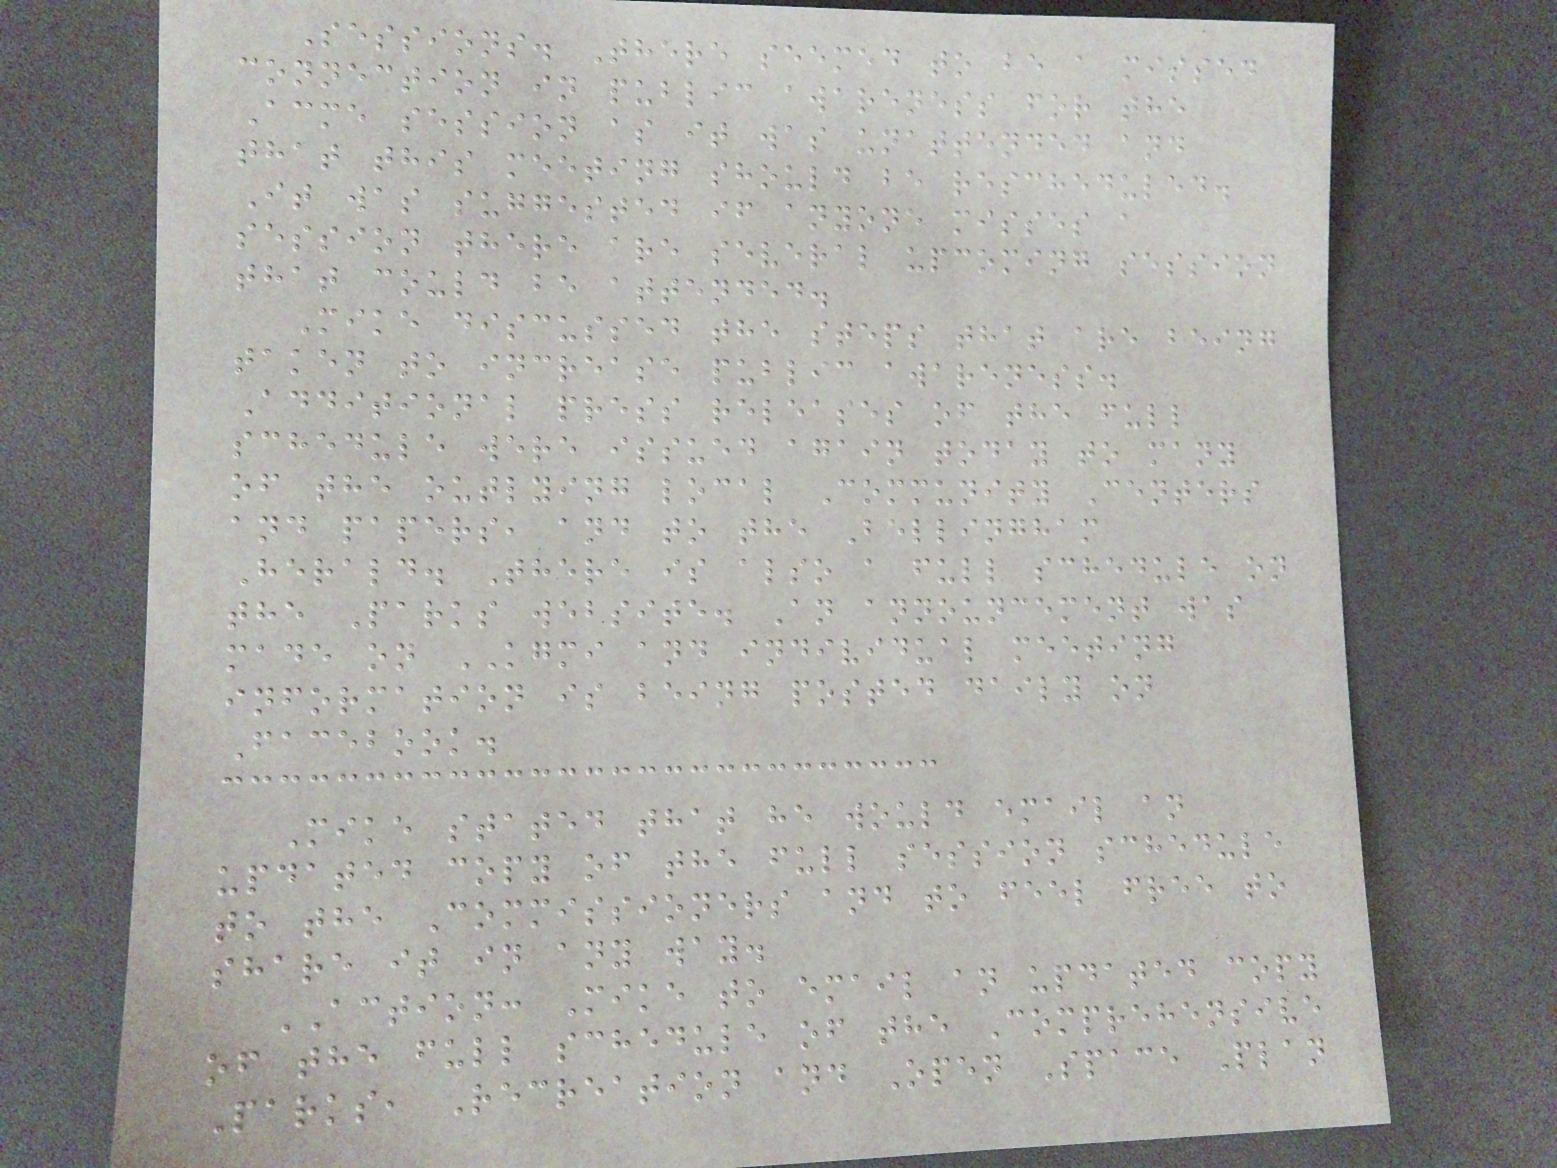Sessions. There seemed to be a missed
connection in public awareness for the
Acme session as it was unattended and
that this meeting should be rescheduled.
It was suggested if anyone misses a
session there are several upcoming session
that could be attended.
Mike discussed the steps that are being
taken to increase public awareness.
Additional press releases of the full
schedule were issued again today to many
of the outlying local Community Centers
and papers, and to the Bellingham
Herald. There is also a full schedule on
the Parks website. An announcement was
made on KGMI and individual meeting
information is being posted daily on
Facebook.
Mike stated that he would email an
updated copy of the full session schedule
to the Commissioners and to feel free to
share it in any way.
ACTION: Mike to email an updated copy
of the full schedule of the Comprehensive
Parks, Recreation and Open Space Plan
